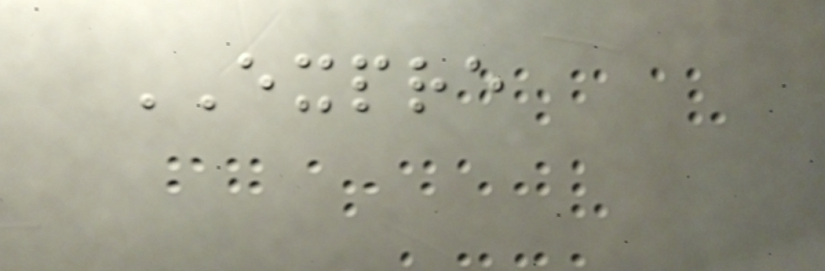EXPRE
